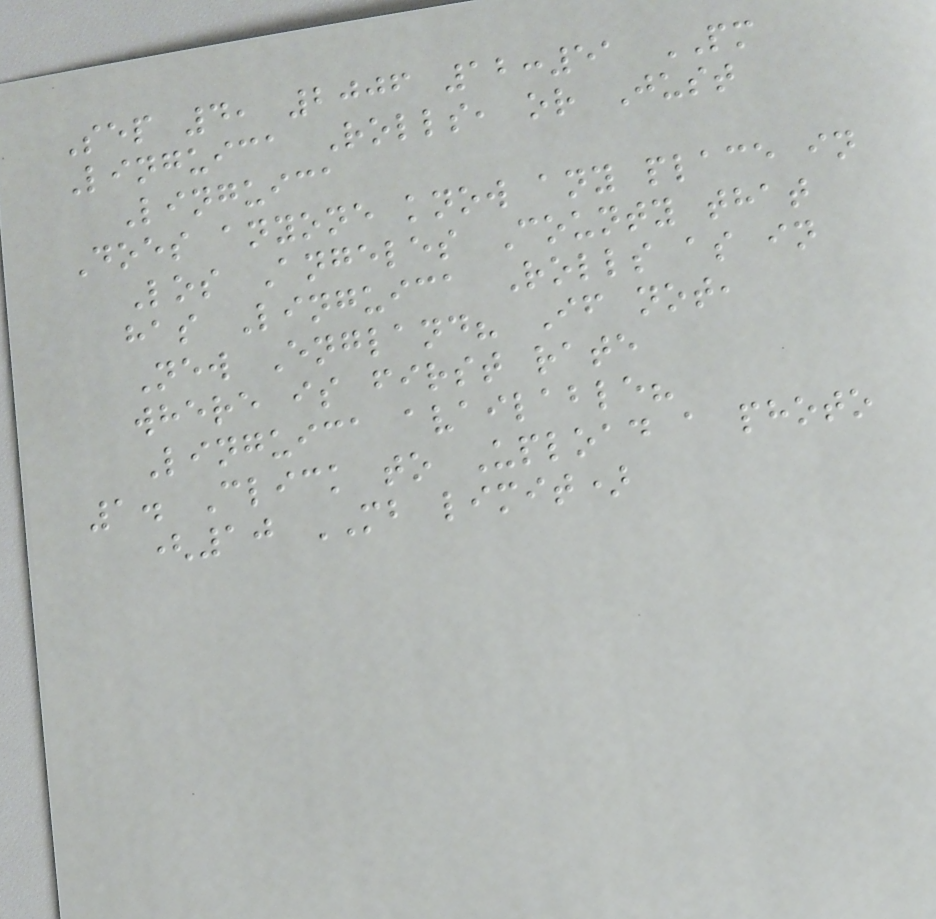Sep 4, 2006 12:51 PM
Linguica Rolls, or Just
Linguica
Does anyone know any place in
Los Angeles County that
has Linguica Rolls as in
New England? If not,
where is first rate
Linguica available?
1. Click to Upload a photo
(10 MB limit)
